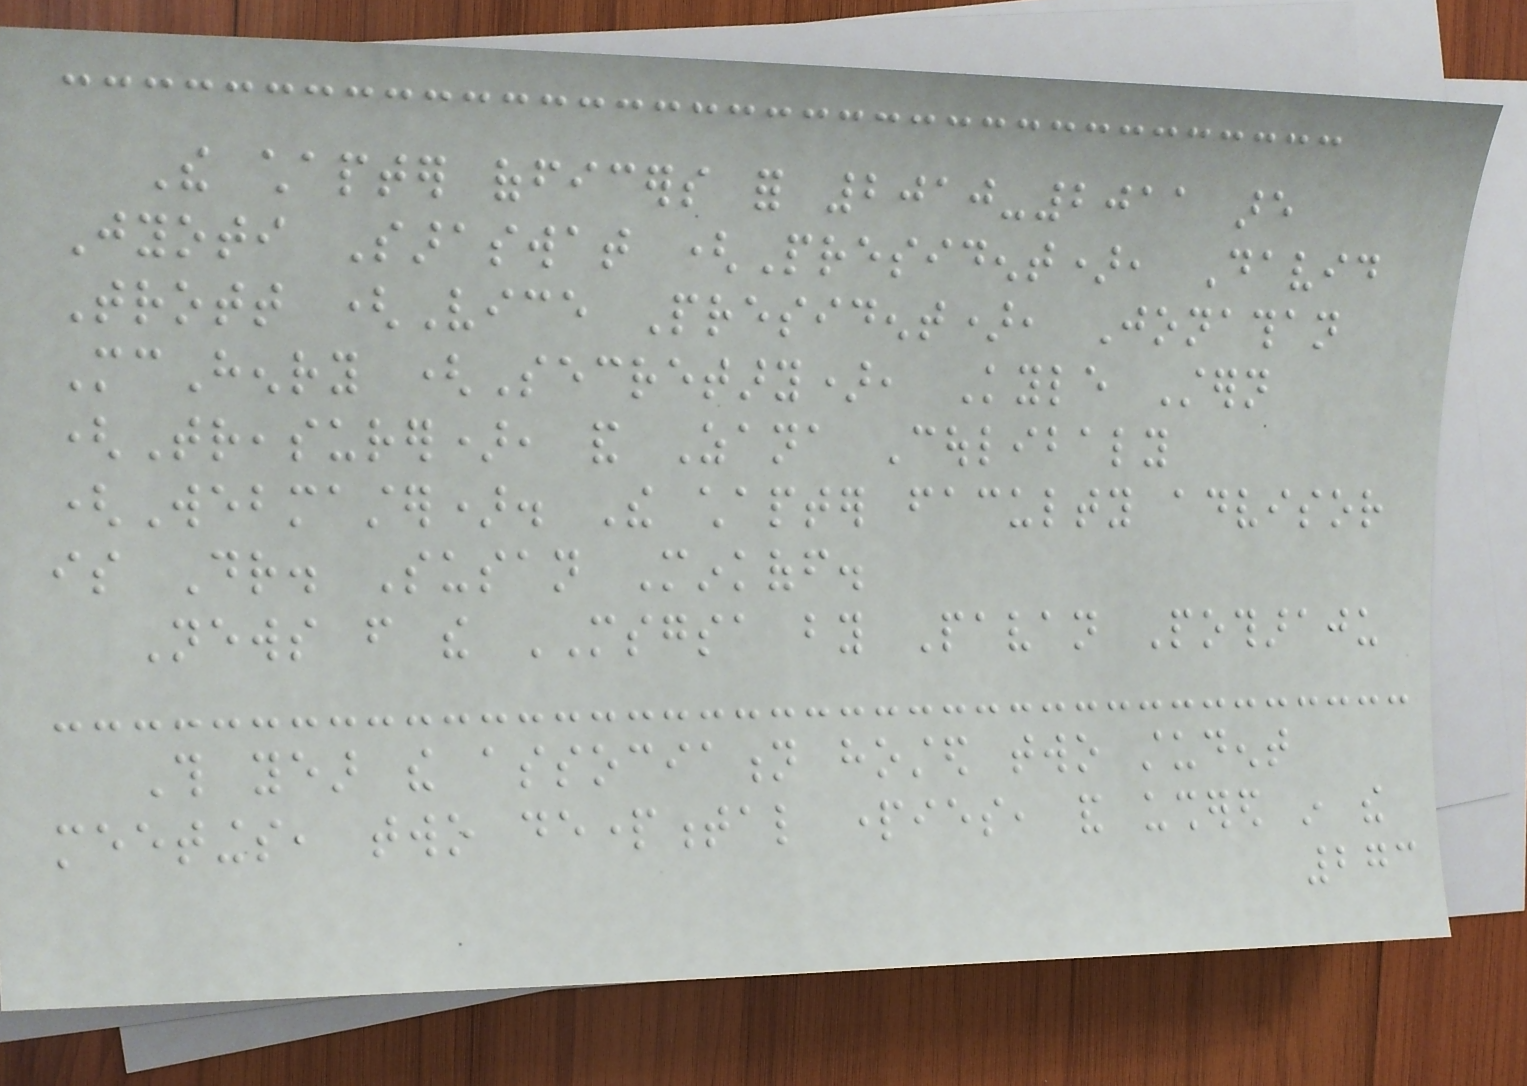The chapter officers for 2010-2011 are
Jyoti Saraswat (President), David
Trott (Vice President), Jonathan
McHenry (Secretary), Kyle Stern
(Treasurer), and Zana Coulibaly
(Webmaster). The chapter faculty advisor
is Dr. Susan Minkoff.
News from the MSGSA by Pavan Potharaju
This year the association hosted two student
meetings, two departmental parties, and ushered in the
273
